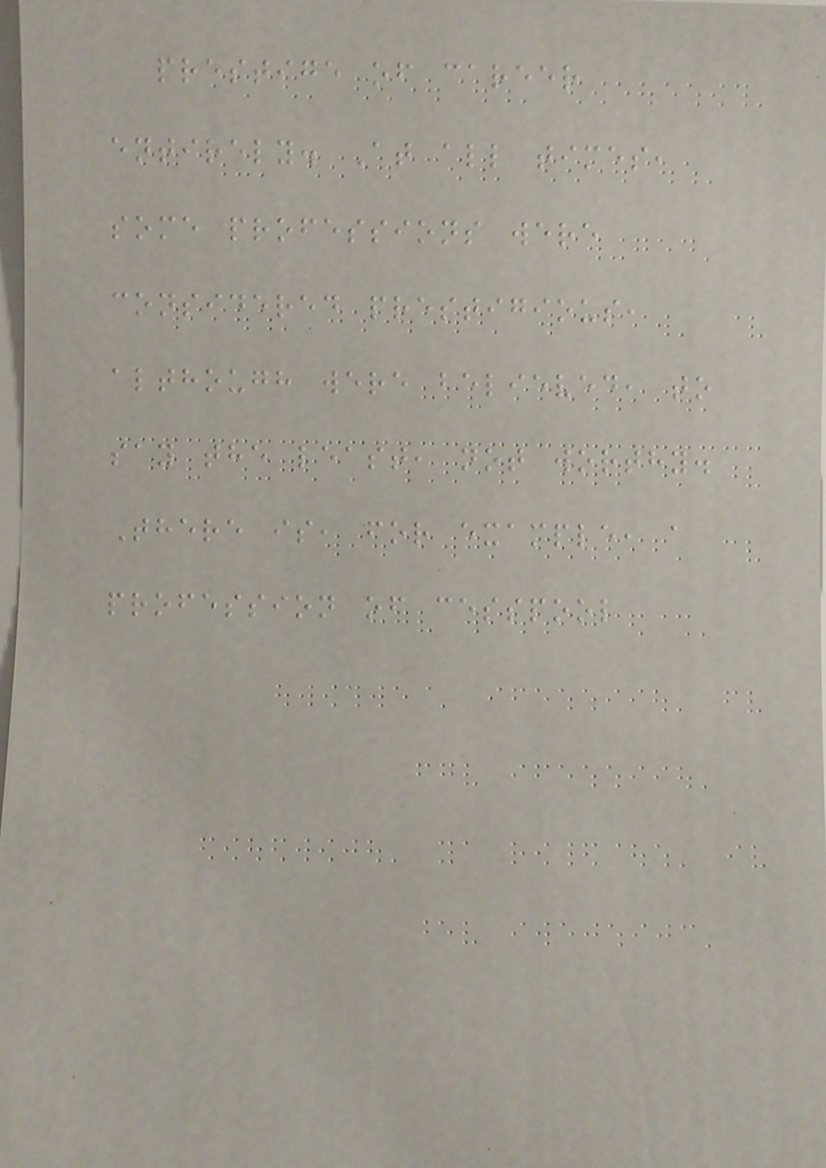prestige of career
entirely. At all times,
some professions were
considered prestigious,
although were believed, to
say the least, not worthy.
There is, for example, a
profession of cesspool
